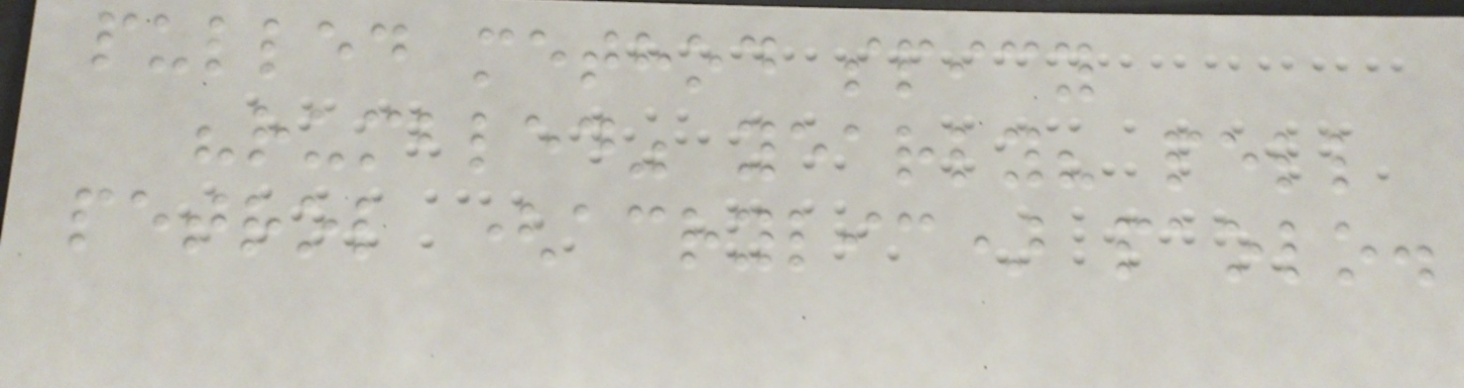pulled method spicy
"rumbled" yearly? pell
petrol (acrylic) paolo.
